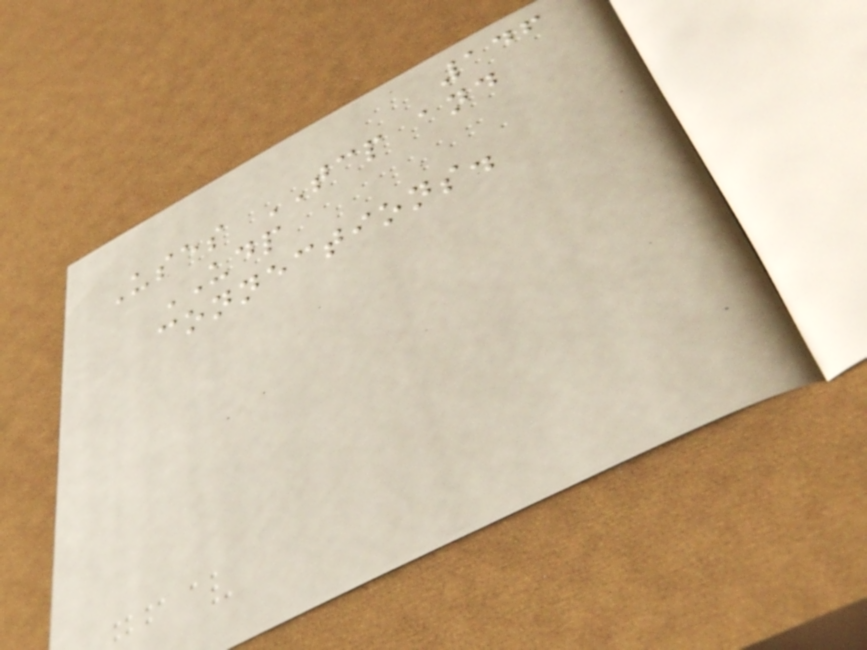146
Uses TCP and
UDP
connections.
